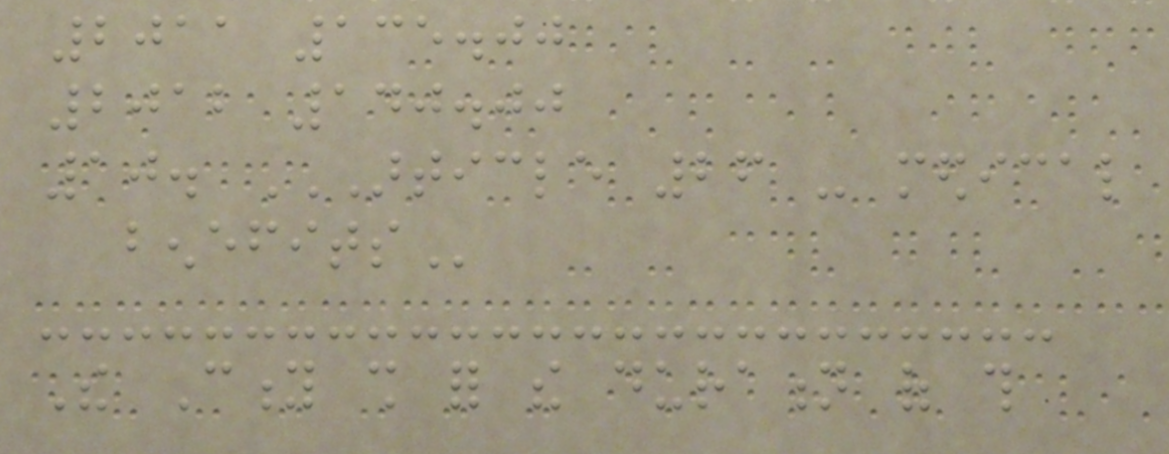2011 135.00
2012 140.00
10. ARTICLE 26 - MEDICAL
BENEFITS
The City shall for the duration of this
